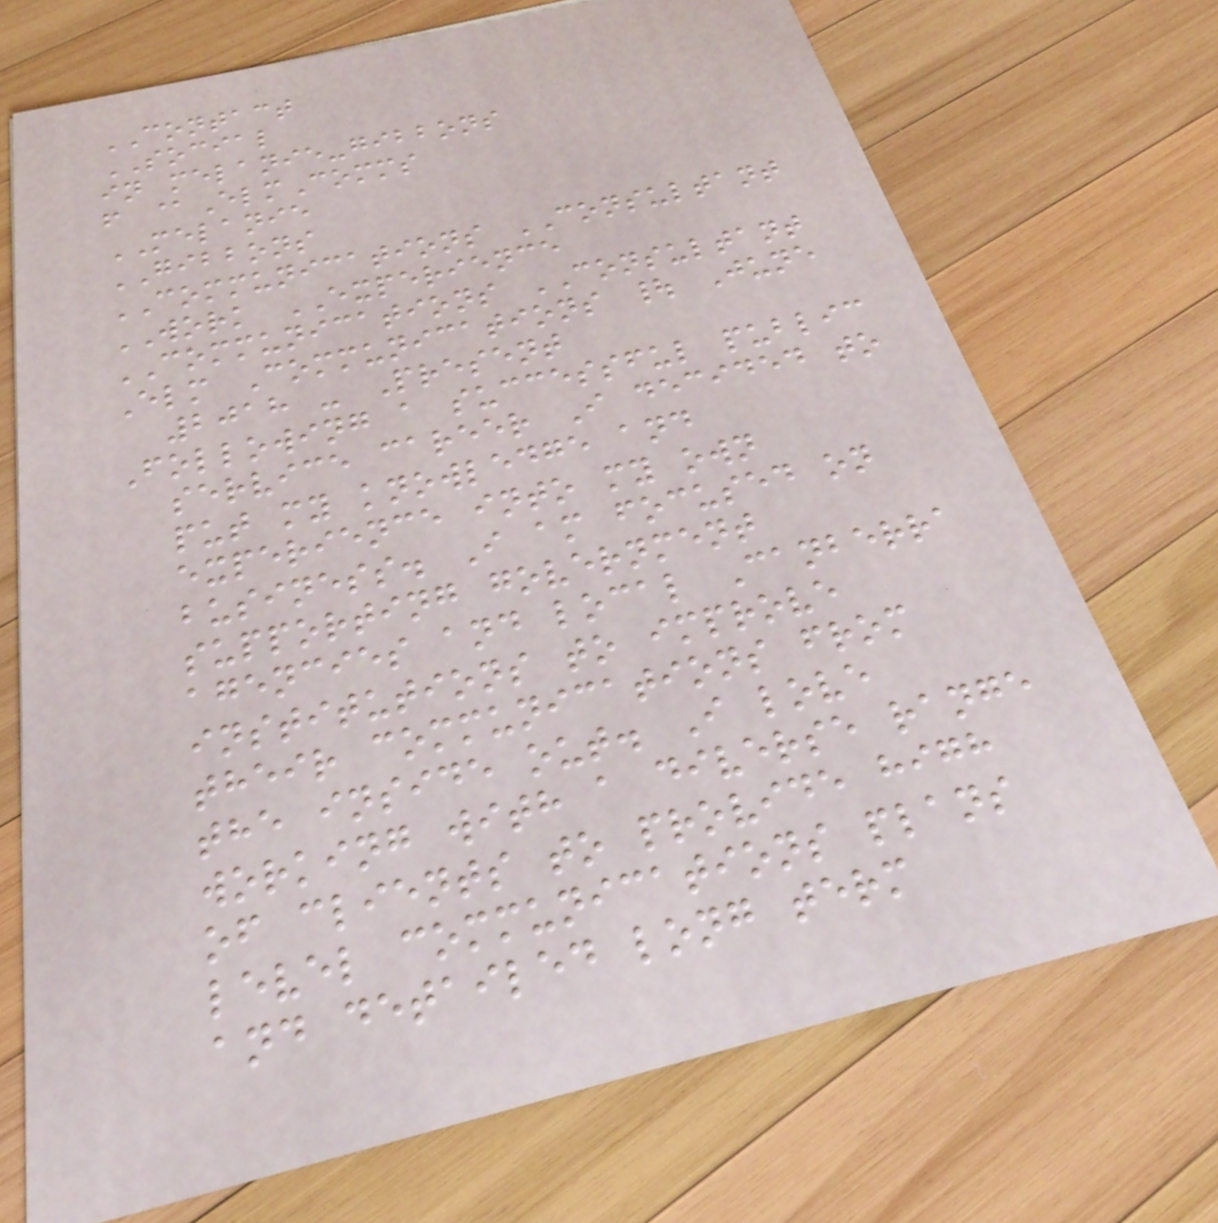CONTACT
SOCIAL
in melanie-gibbons
f @ElmComms
MELANIE
GIBBONS
COMMUNICATIONS CONSULTANT
WORK EXPERIENCE
COMMUNICATIONS CONSULTANT
Elm Communications | June
2018 - Present
Following a successful public
service career I decided to
put my knowledge and
experience into my own
business. I am focused on
supporting government
agencies and local Canberra
institutions to improve
their communications from
the inside out. I love
working with a diverse range
of clients to provide high
level communications plans
and detailed long term
